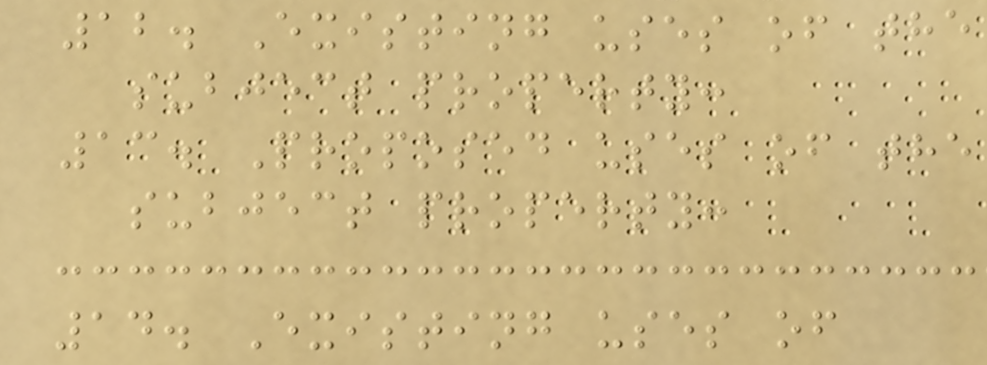12. Existing uses of the
subject property:
13. Proposed uses of the
subject property:
14. Existing uses of
